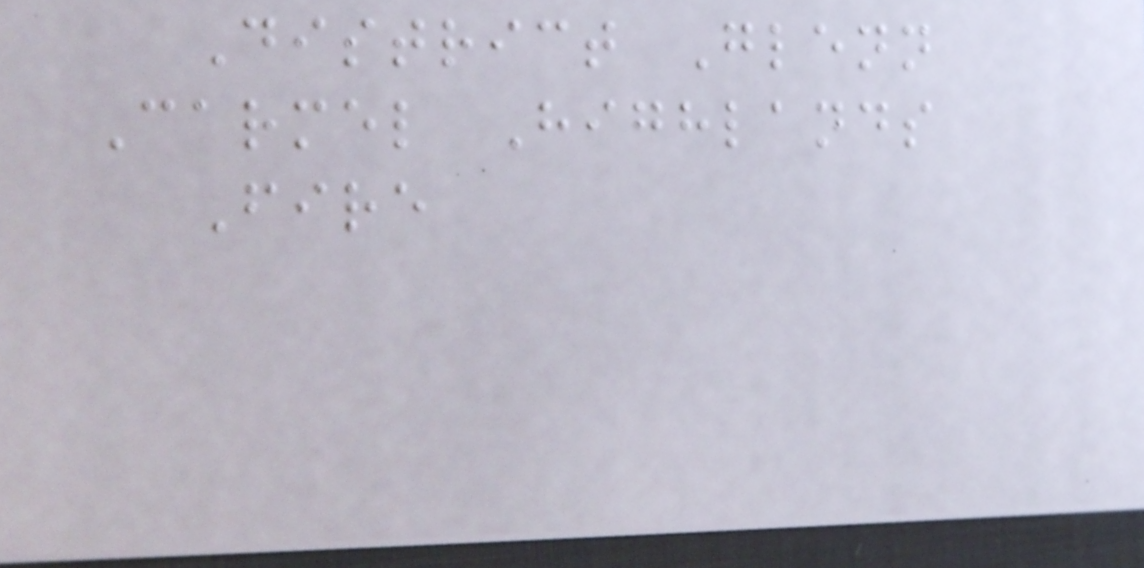District Glenn
Carmel Highlands
Fire
